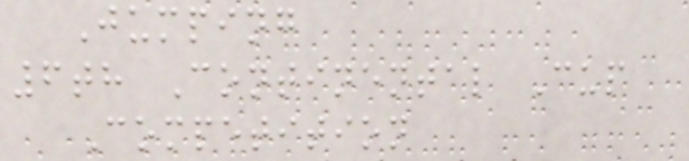Jumping
6th Continental Cup
Competition
